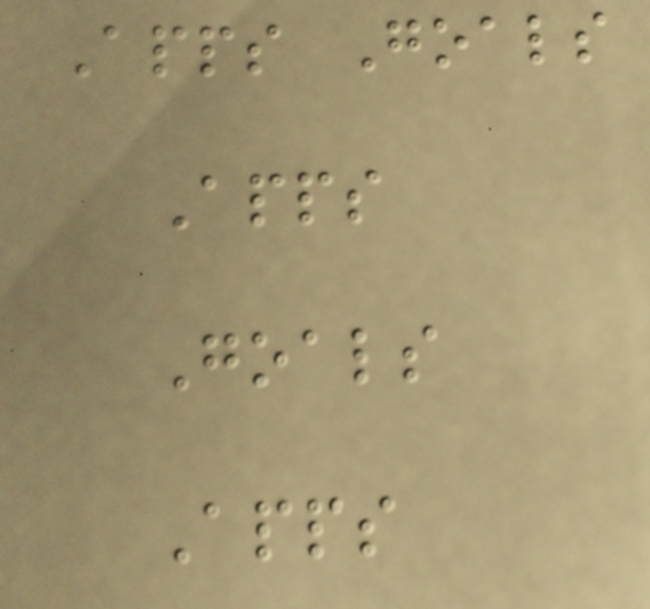Apps Goals
Apps
Goals
Apps
